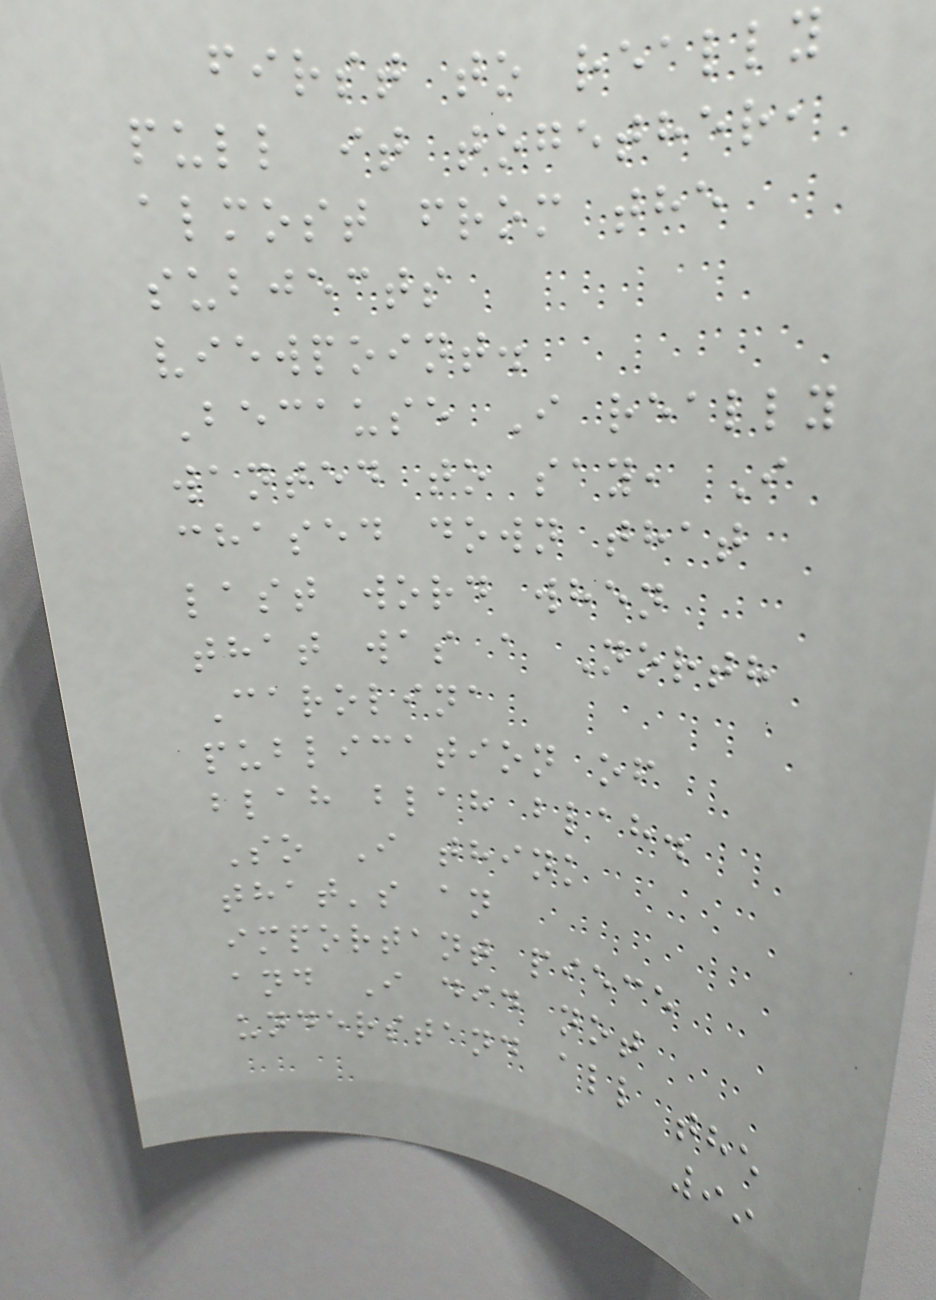first to really
pull it together,
almost from the
subjects
viewpoint.
Because I really
wanted to say, I
chased down that
last word when
that was a North
Carolina
publication of
blah blah blah.
So I think
that's an
important piece
and I did not
understand all the
99
